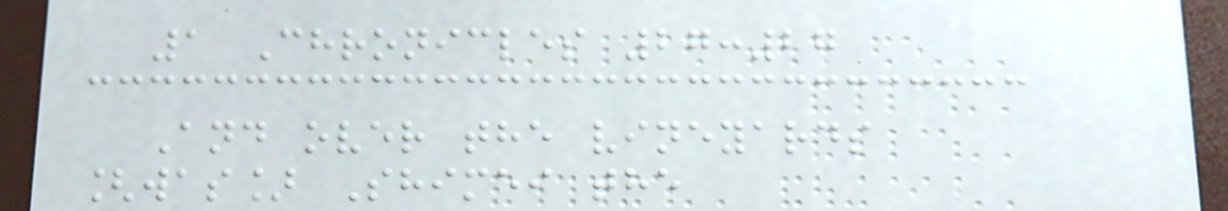1 Chronicles 27:27
And over the vineyards
[was] Shimei the
